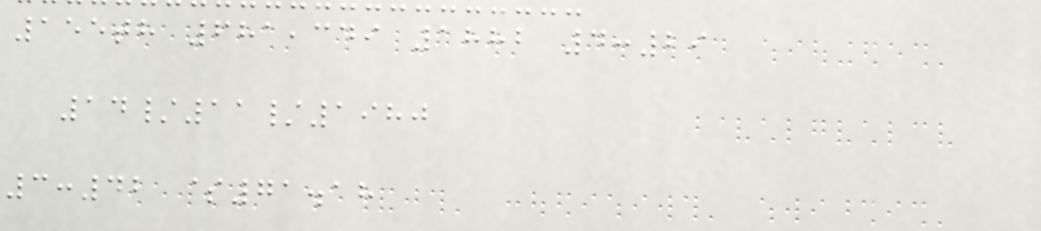155th 681,349 1882 4:29
14/11/1980
3:42 $71.18
